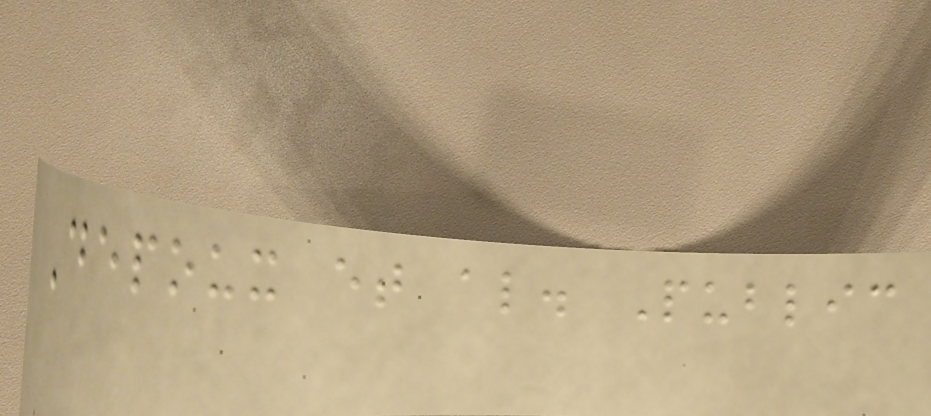Depoux et al. Public
